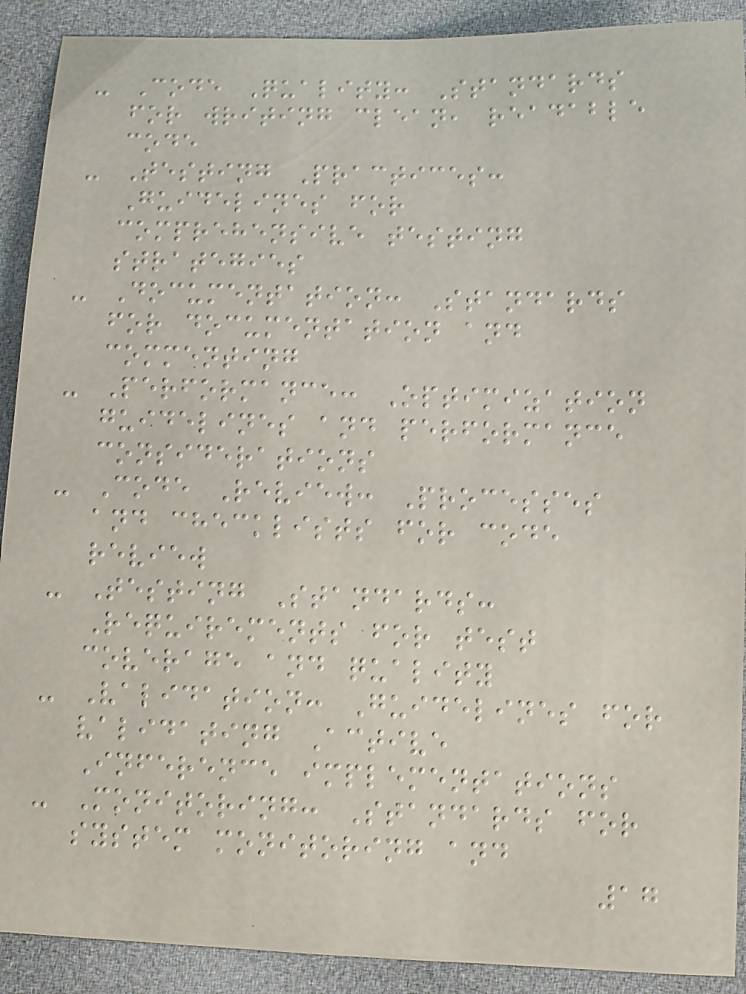- Code Quality: Standards
for writing clean, readable
code
- Testing Practices:
Guidelines for
comprehensive testing
strategies
- Documentation: Standards
for documentation and
commenting
- Performance: Optimization
guidelines and performance
considerations
- Code Review: Processes
and checklists for code
review
- Testing Standards:
Requirements for test
coverage and quality
- Validation: Guidelines for
validating Active
Inference implementations
- Monitoring: Standards for
system monitoring and
17
